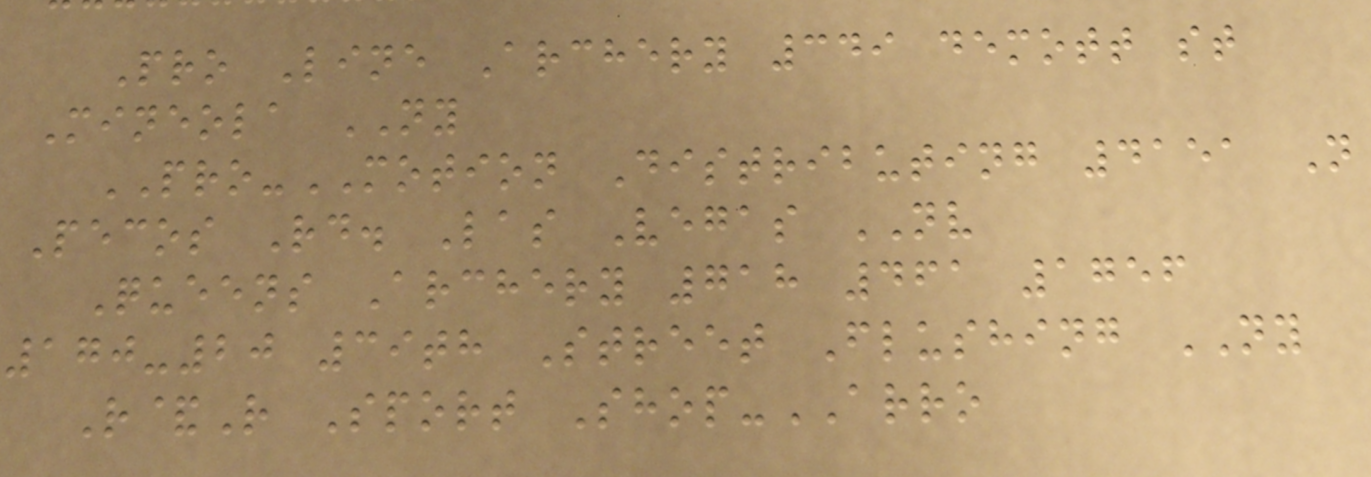Pro Line Archery 349 demott st
Mineola NY
PRO-MOTION Distributing 4151 N
Pecos Rd. Las Vegas NV
Queens Archery 718 461 1756
170-20 39th Street Flushing NY
R&R Sport Shop-ARRO
